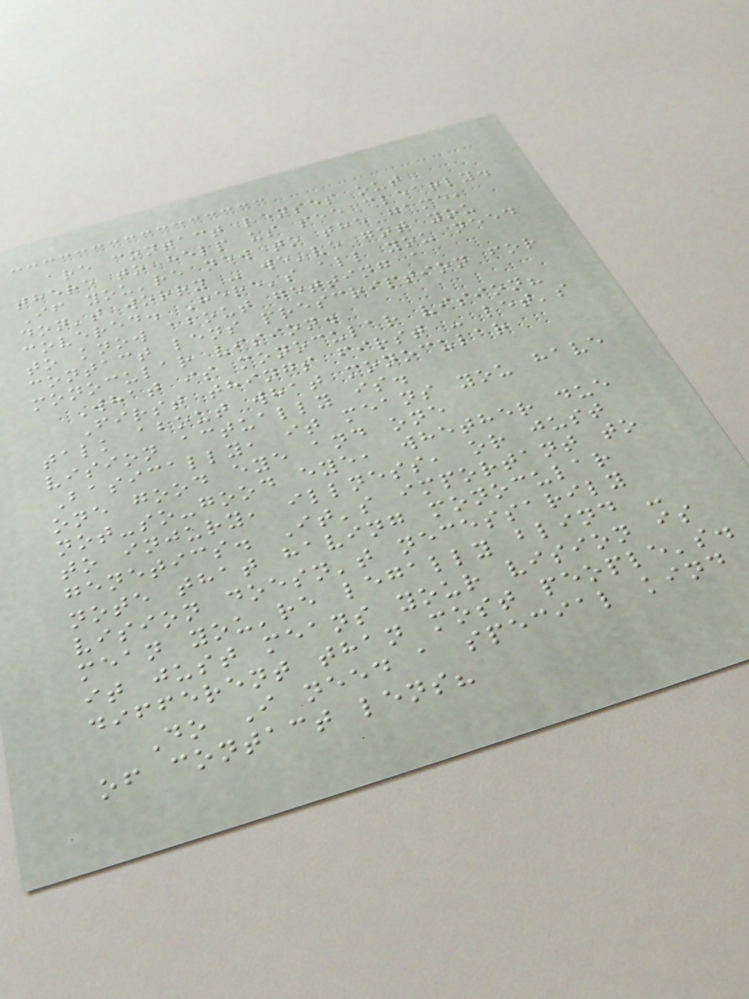are contact lenses out
there to help us see clearly.
If you're new to the game,
don't worry - we've got you
covered. Here's all you need
to know about getting a
contact lens prescription for
monocular vision.
What is monocular vision?
First things first - let's
talk about what monocular
vision actually is.
Basically, it means you have
one good eye and one
not-so-good eye, whether due
to injury, illness, or just
genetics. It's important to
note that having monocular
vision doesn't necessarily
mean you're legally blind -
it just means your vision is
different than most people's.
Do I need a special kind
of contact lens?
